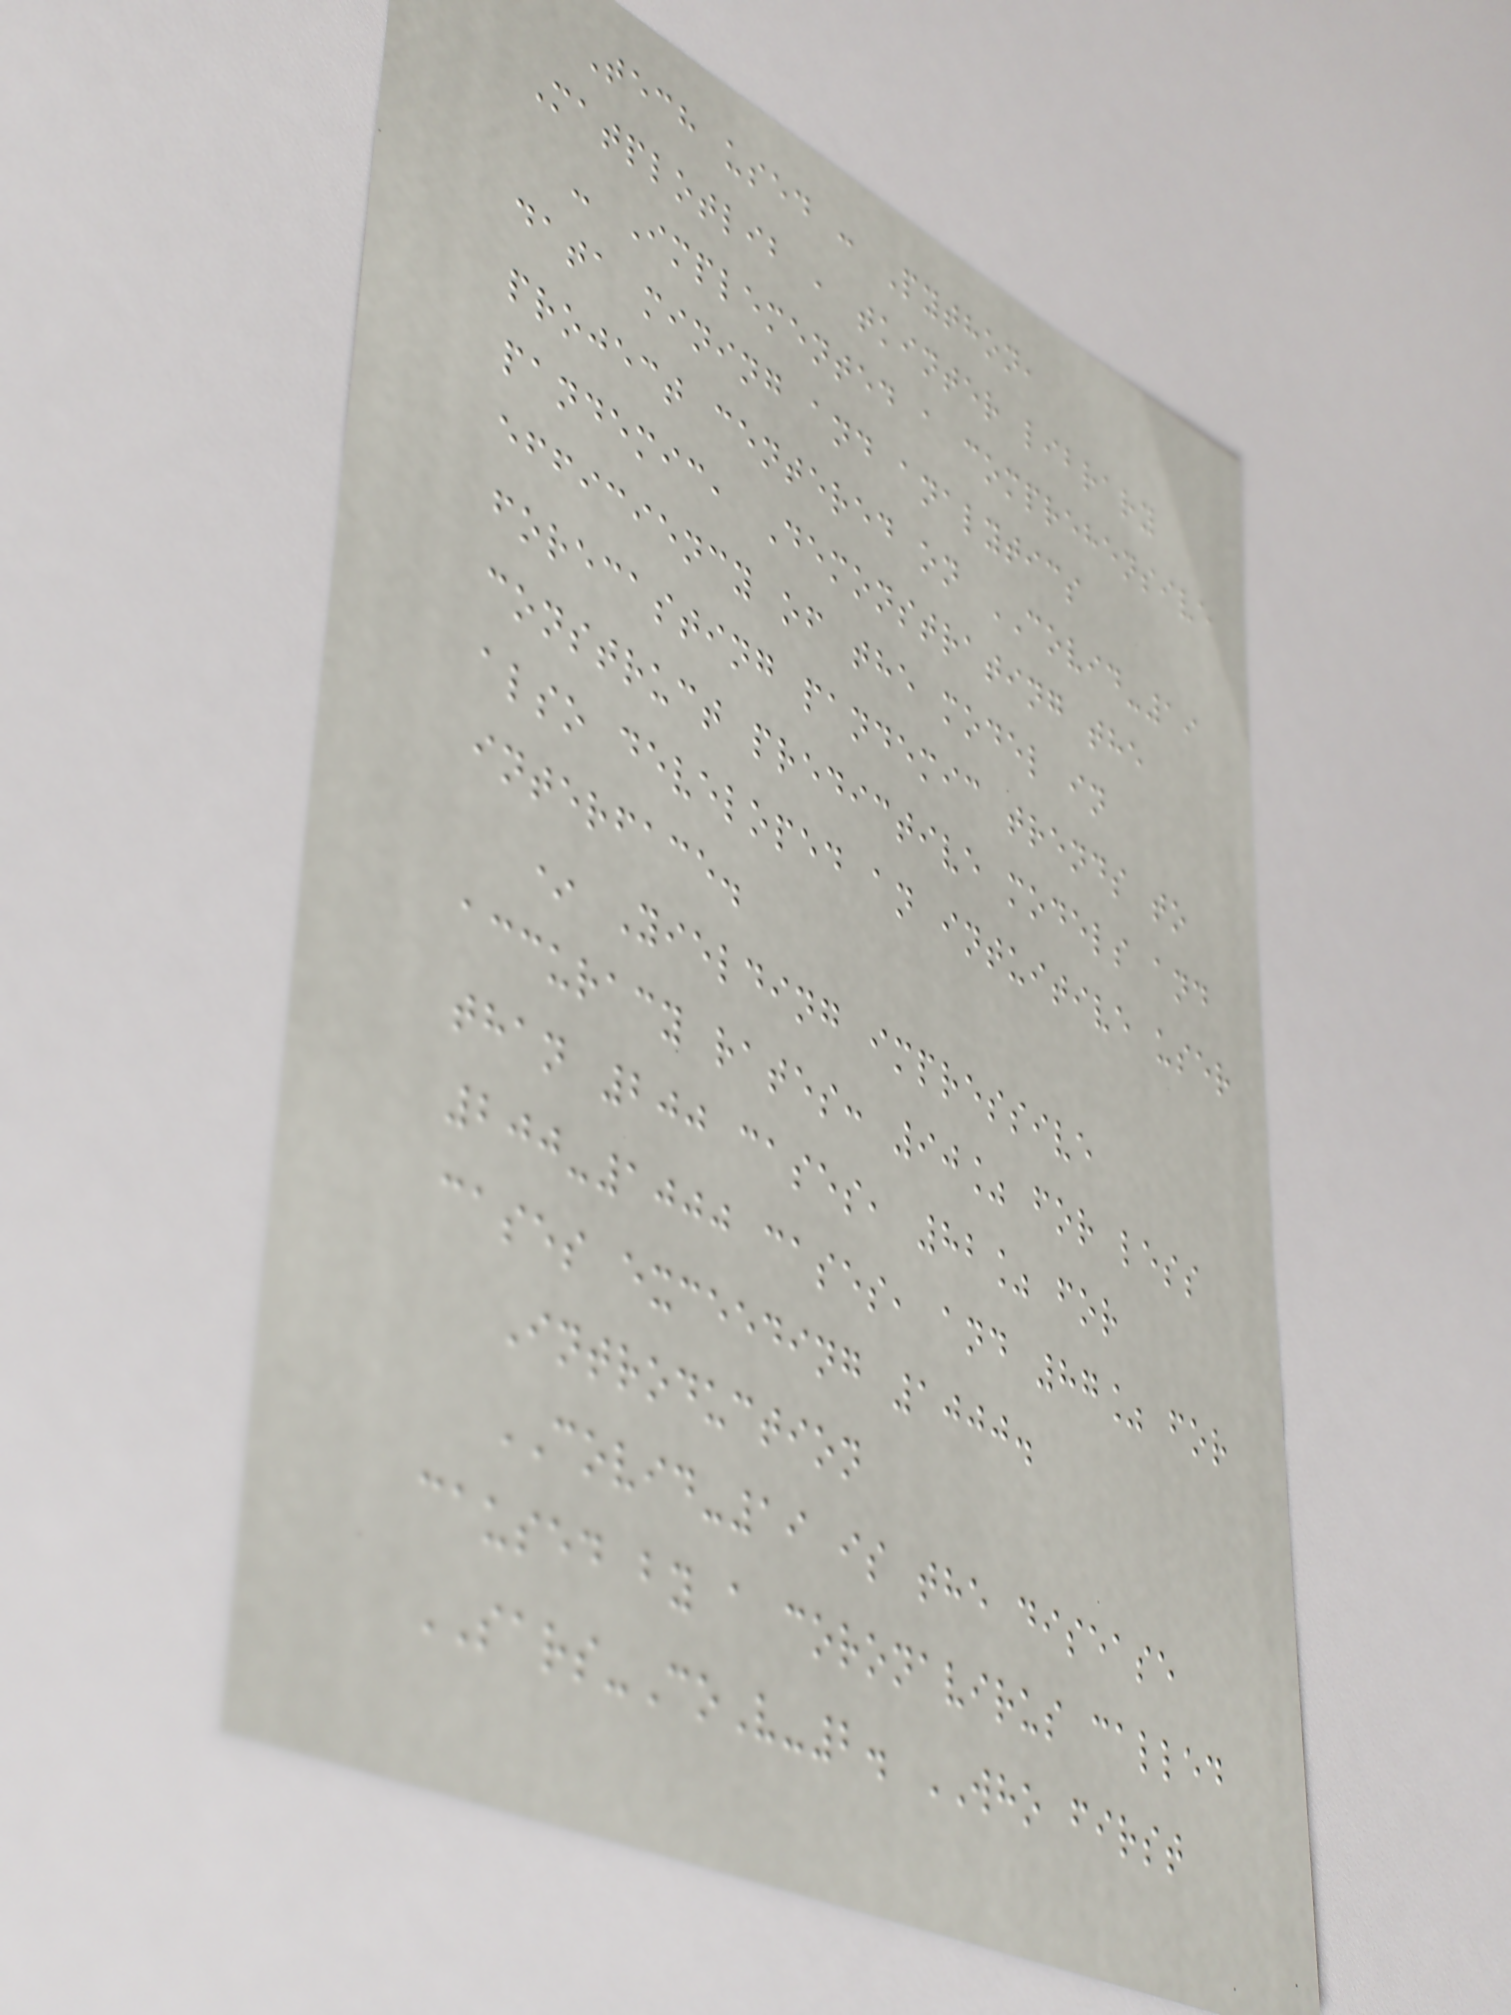Tech used : Python,
Matplotlib , tkinter library
- Implemented a comprehensive
data mining and analytics
project centered on COVID-19
pandemic, Demonstrating the
efficiency of the model in
forecasting pandemic trends to
construct predictive models and
also developed an intuitive user
interface.
* Yielding impressive
accuracy rates: 90% for less
than 200 cases, 82% for
200-1000 cases, and 87% for
cases exceeding 1000.
Introduction
COVID-19 is the disease
caused by a coronavirus called
SARS-CoV-2. WHO first
